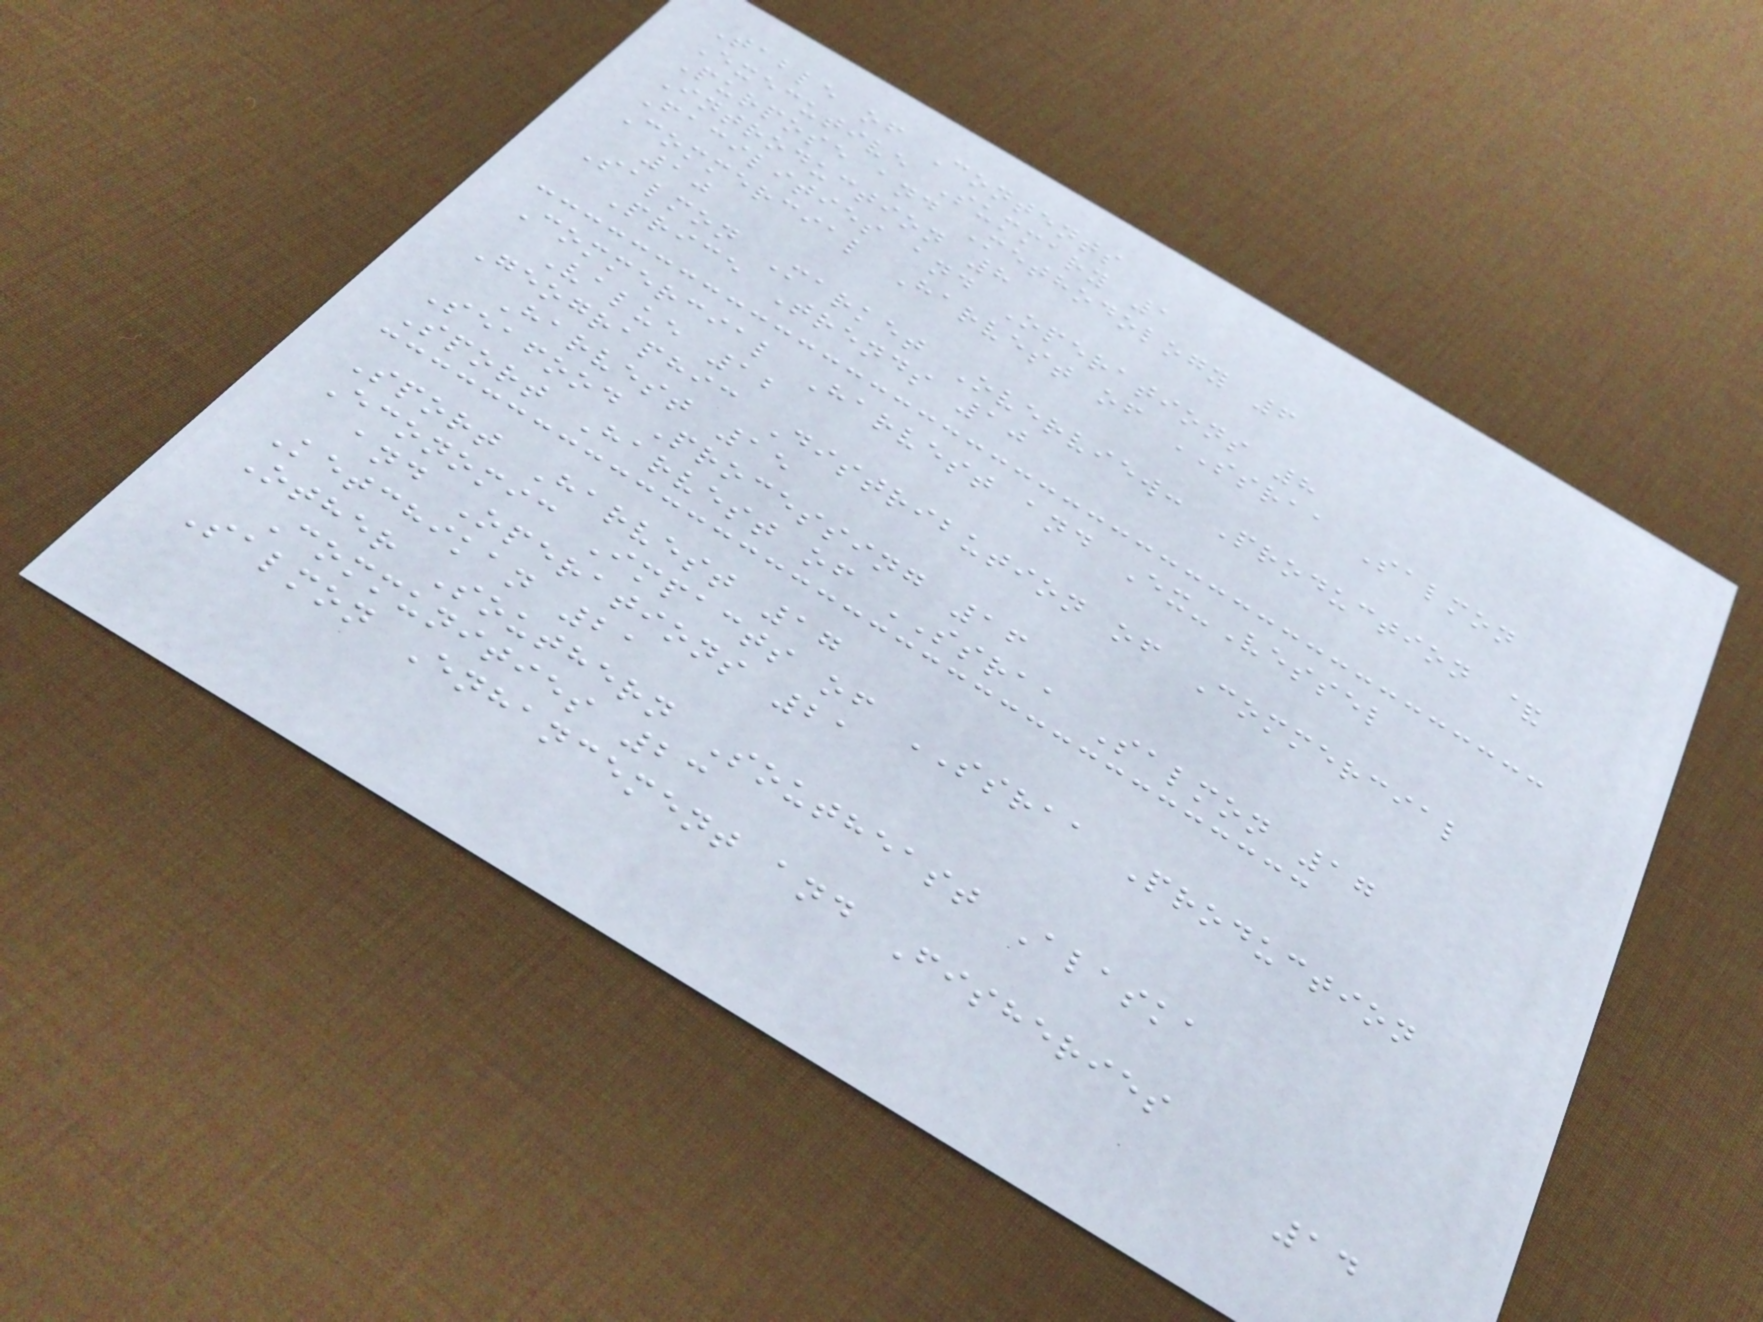Table of Contents
Executive Summary 1
Purpose and Methodology 6
Introduction 8
Facilities and Operations 8
Commercial Harvest of SSRAA Salmon
10
Salmon Market Overview: Production &
Price Trends 10
Commercial Harvest and Ex-Vessel
Value 12
Geographic Distribution of Commercial
Harvest 15
Seafood Processing 16
Sport Harvest of SSRAA Salmon 17
Sport Harvest 17
Economic Impacts of SSRAA Production
and Operations 21
Ketchikan 21
Other Southern Southeast Alaska
Communities 23
Salmon Enhancement and Fisheries
14
